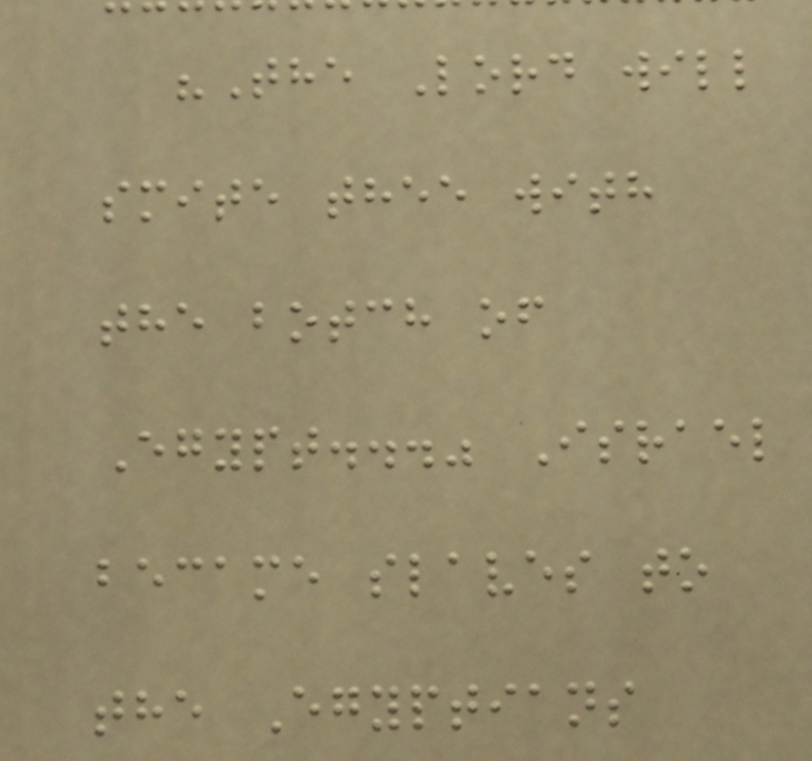"The Lord will
smite thee with
the botch of
Egypt..." Israel
became slaves to
the Egyptians
